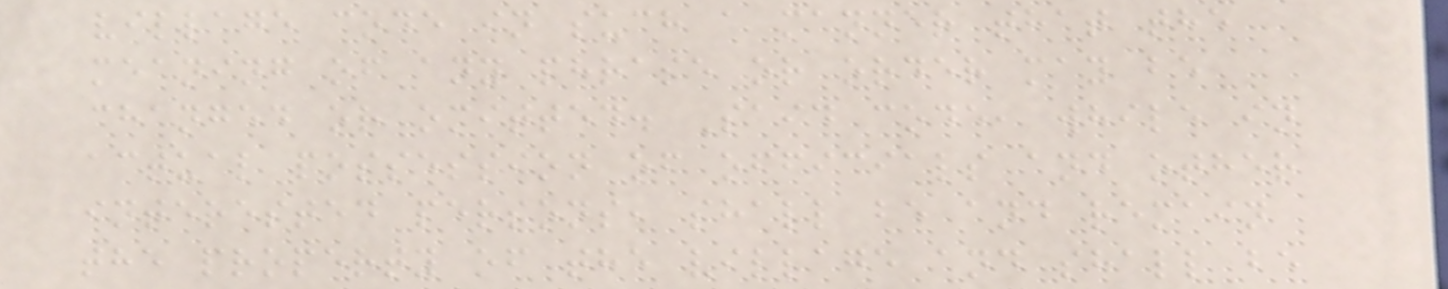village code in such a manner that the
meaning of any phrase or order may be
changed or omitted. Said code, while in
actual possession of officials and other
interested persons, shall be and remain
the property of the village and shall be
